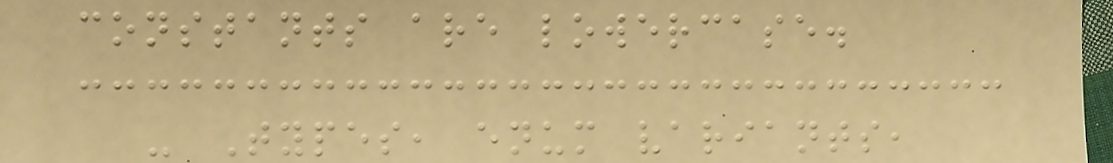constants are lowercase.
- Types, enum variants,
